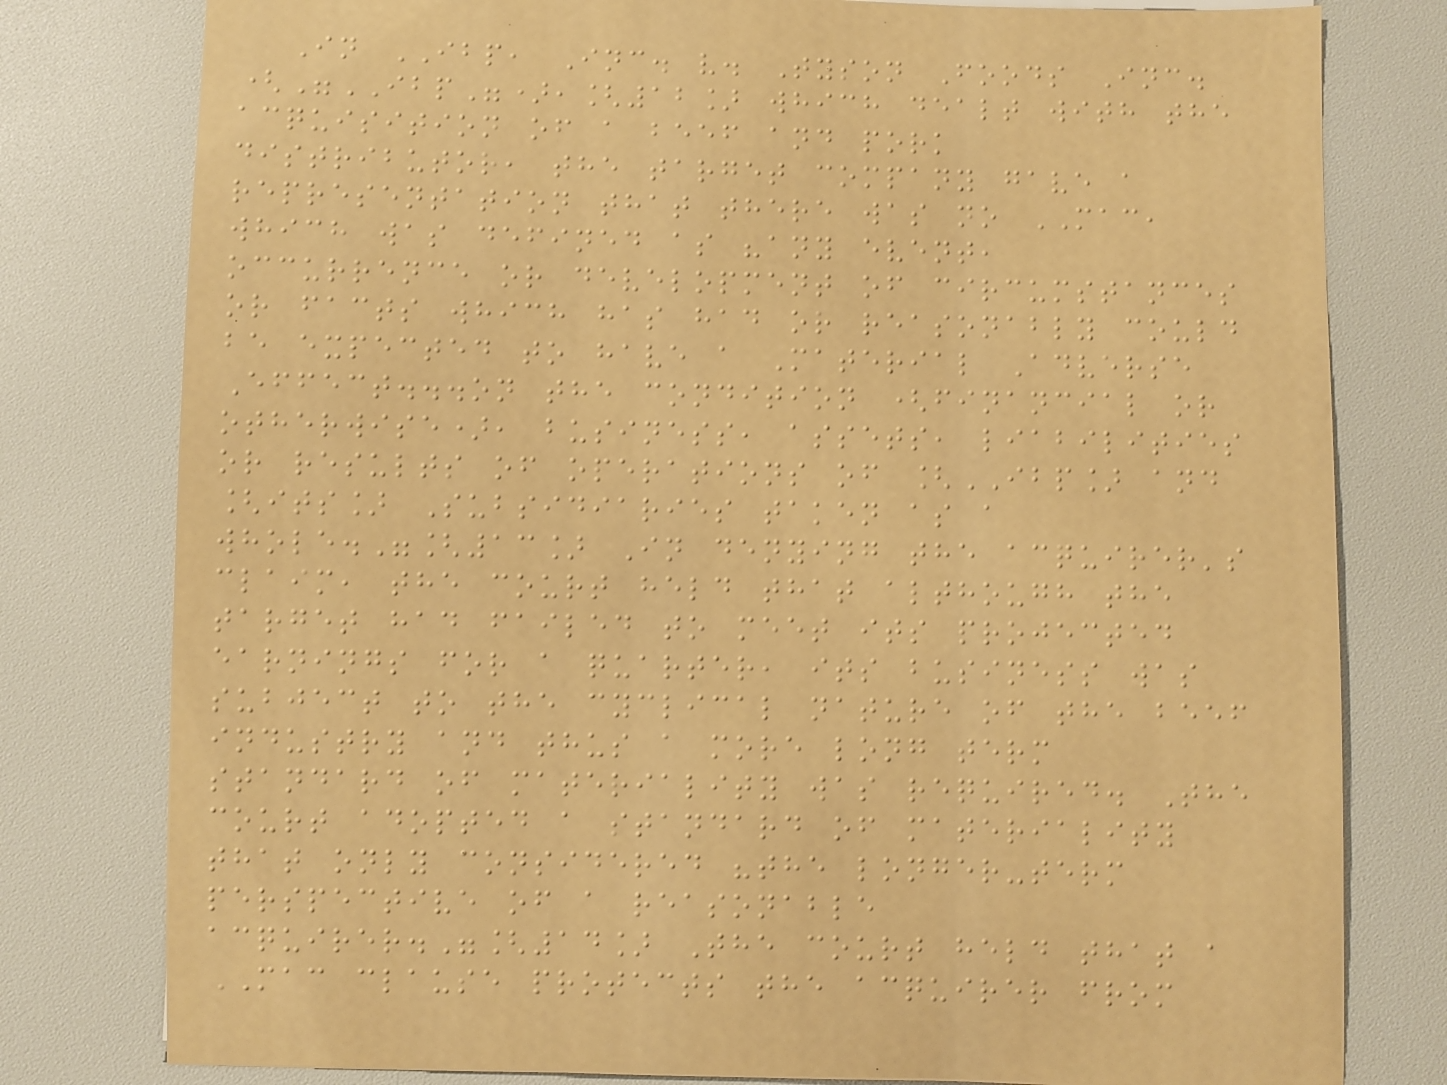In IBP, Inc. v. Tyson Foods Inc.
("IBP"),[12] which dealt with the
acquisition of a beef and pork
distributor, the target company gave a
representation that there was no MAC,
which was defined as "any event,
occurrence or development of circumstances
or facts which has had or reasonably could
be expected to have a Material Adverse
Effect...on the condition (financial or
otherwise), business, assets, liabilities
or results of operations of [IBP] and
[its] Subsidiaries taken as a
whole."[13] In denying the acquirer's
claim, the court held that although the
target had failed to meet its projected
earnings for a quarter, its business was
subject to the cyclical nature of the beef
industry and thus a more long term
standard of materiality was required. The
court adopted a standard of materiality
that only considered "the longer-term
perspective of a reasonable
acquirer."[14] The court held that a
MAC clause protects the acquirer from
